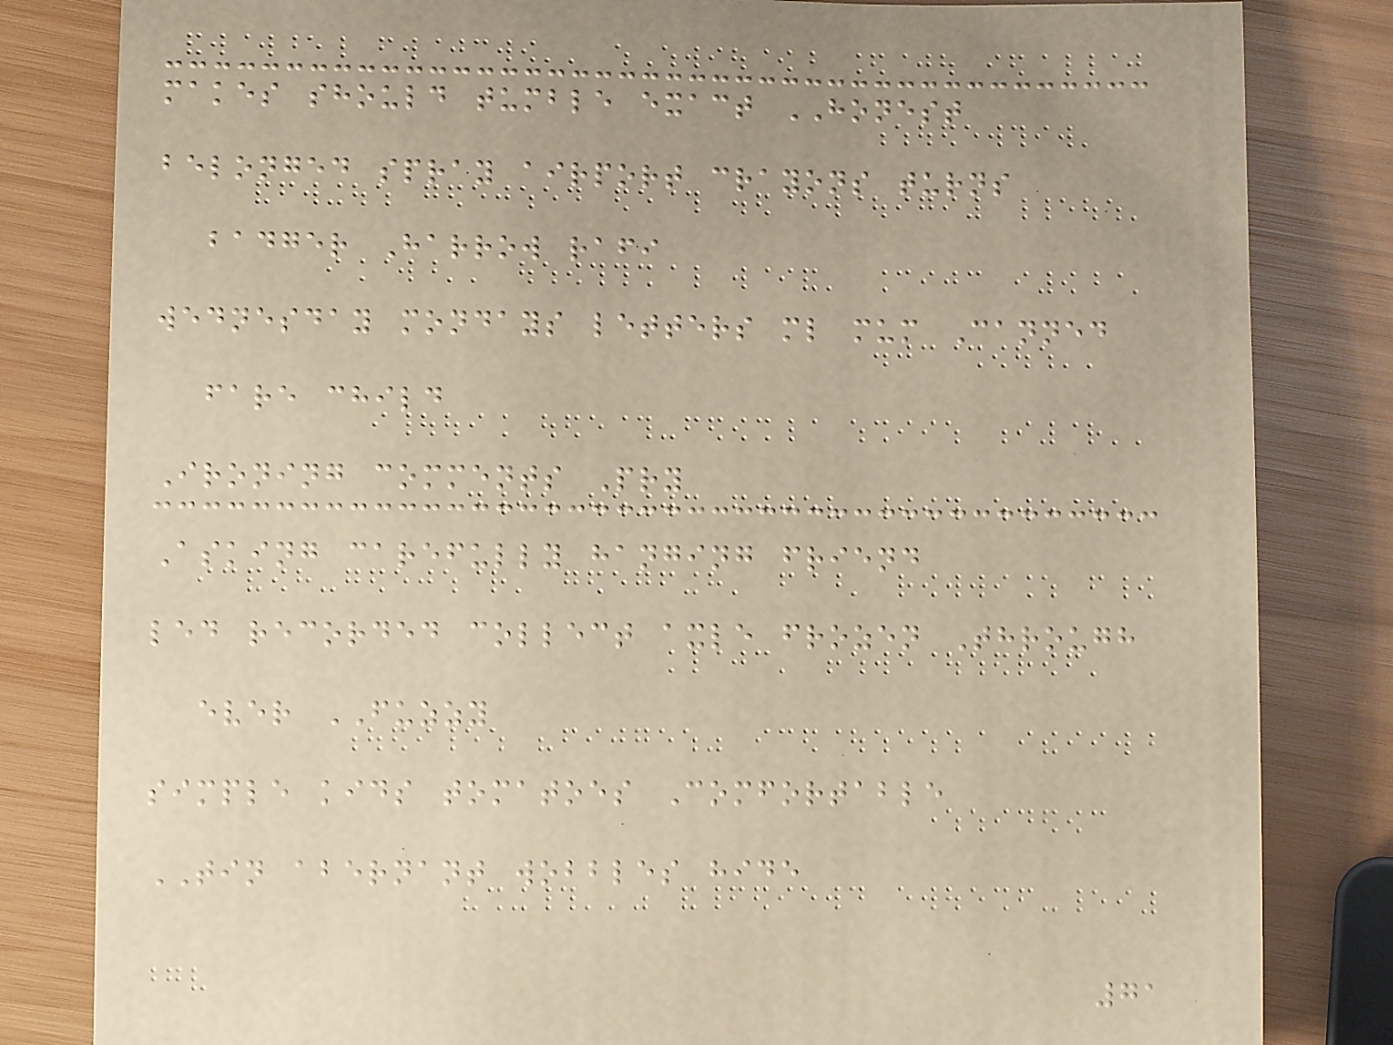makes should tumble exact HONEST
belonged spray airport crayons turns
badger Harrow rafi
wednesday mondays letters ml mum Canned
fare child
Ironing comments Pry
Asking carefully hanging friend
led recorded collect axle frozen Through
ever FUZZY
simple kids tomatoes Comfortable
TIN abernant wobbles hide
71
